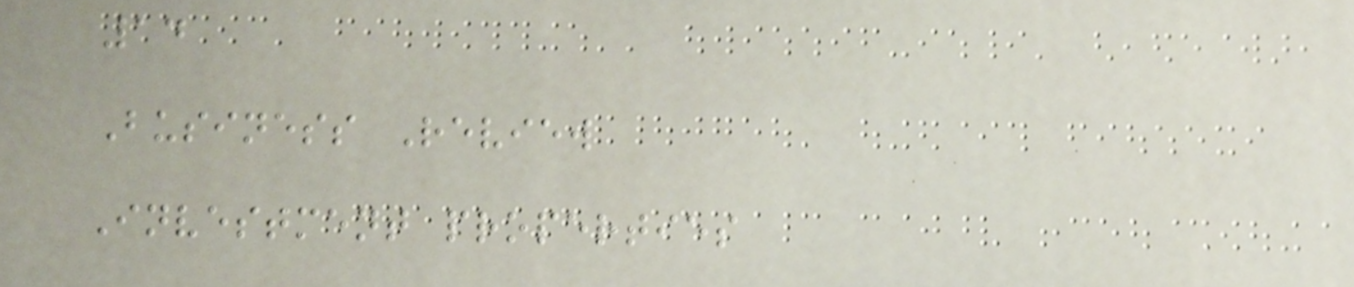14
Business Review
Investment properties
